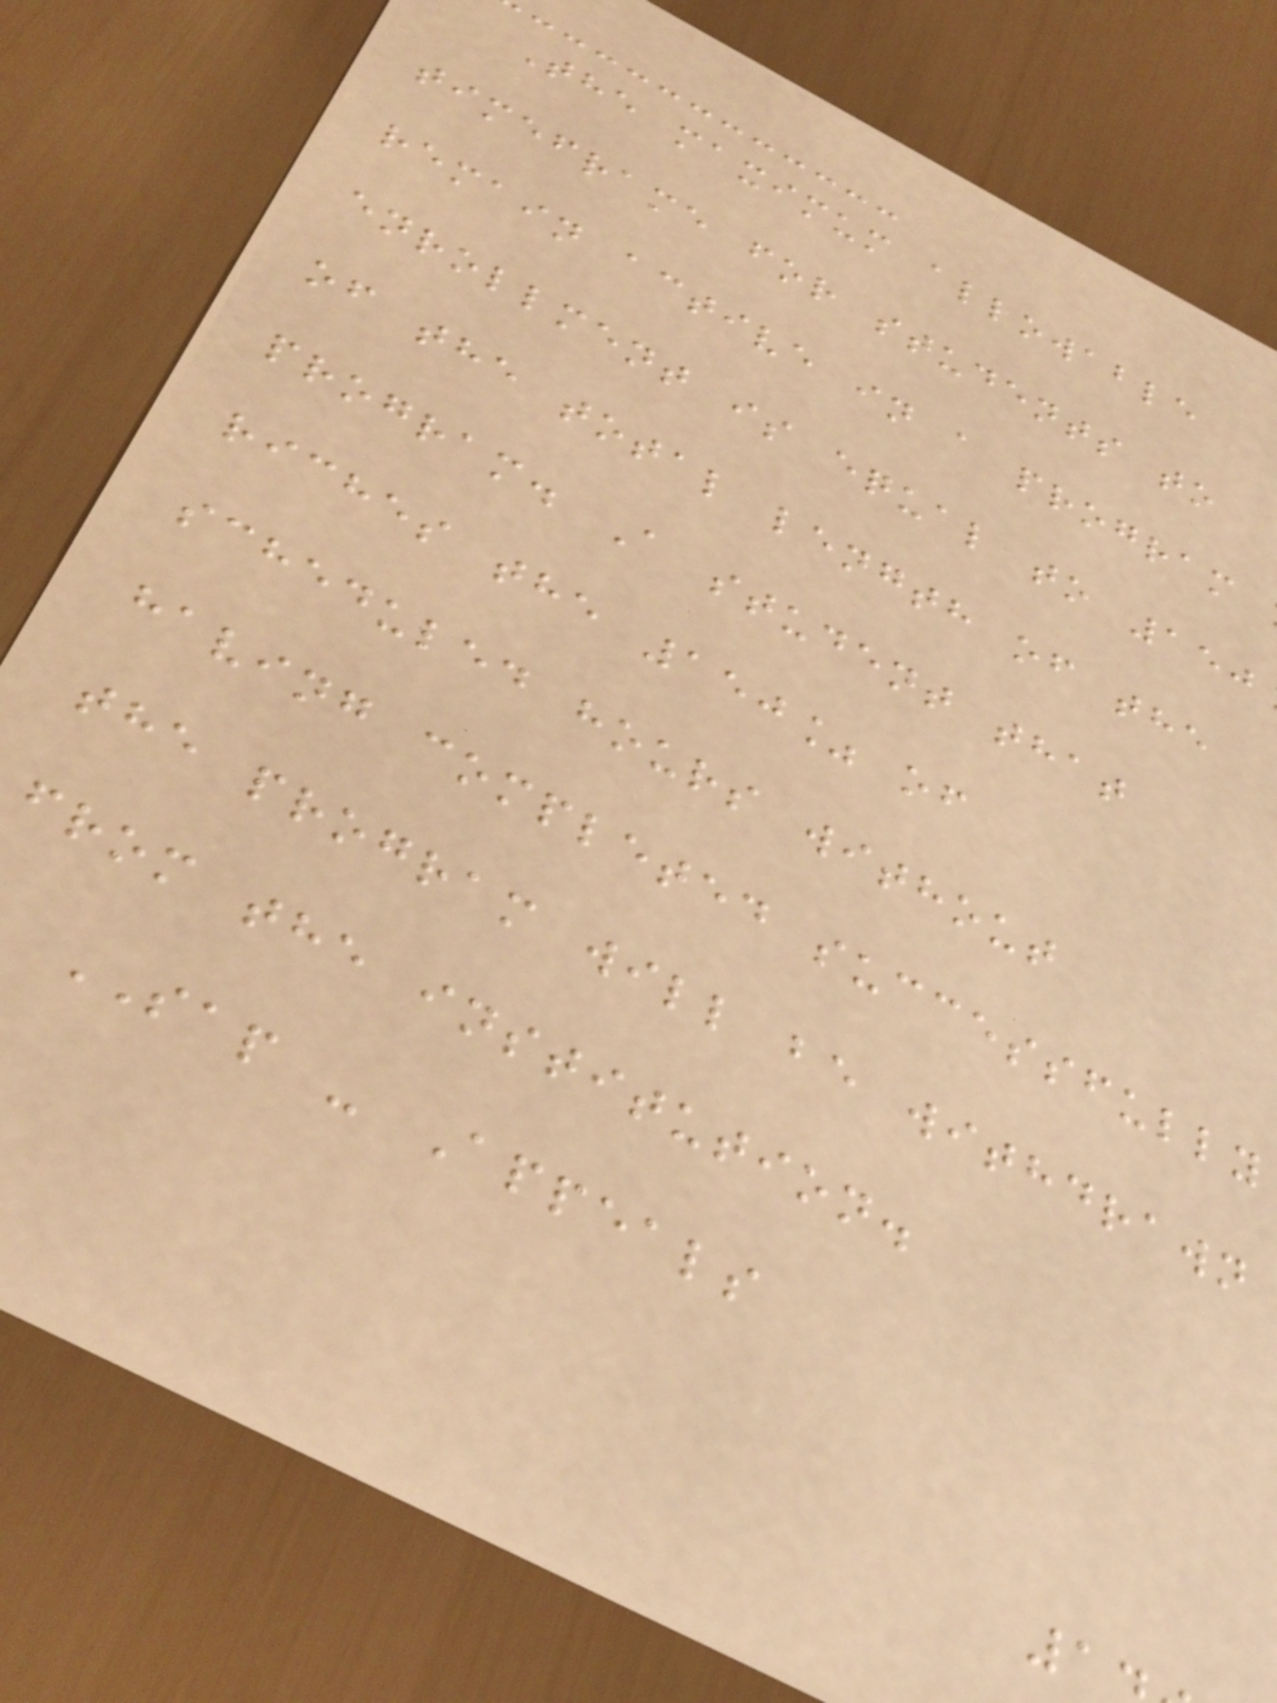The maximum allowable
timeframe for students to
remain active in a program
enrollment is equal to 150
of the total length of the
program. A student that
riches the 150% of
scheduled hours without
having completed successfully
the program will be withdrawn
from the institution.
SAP - Appeals
